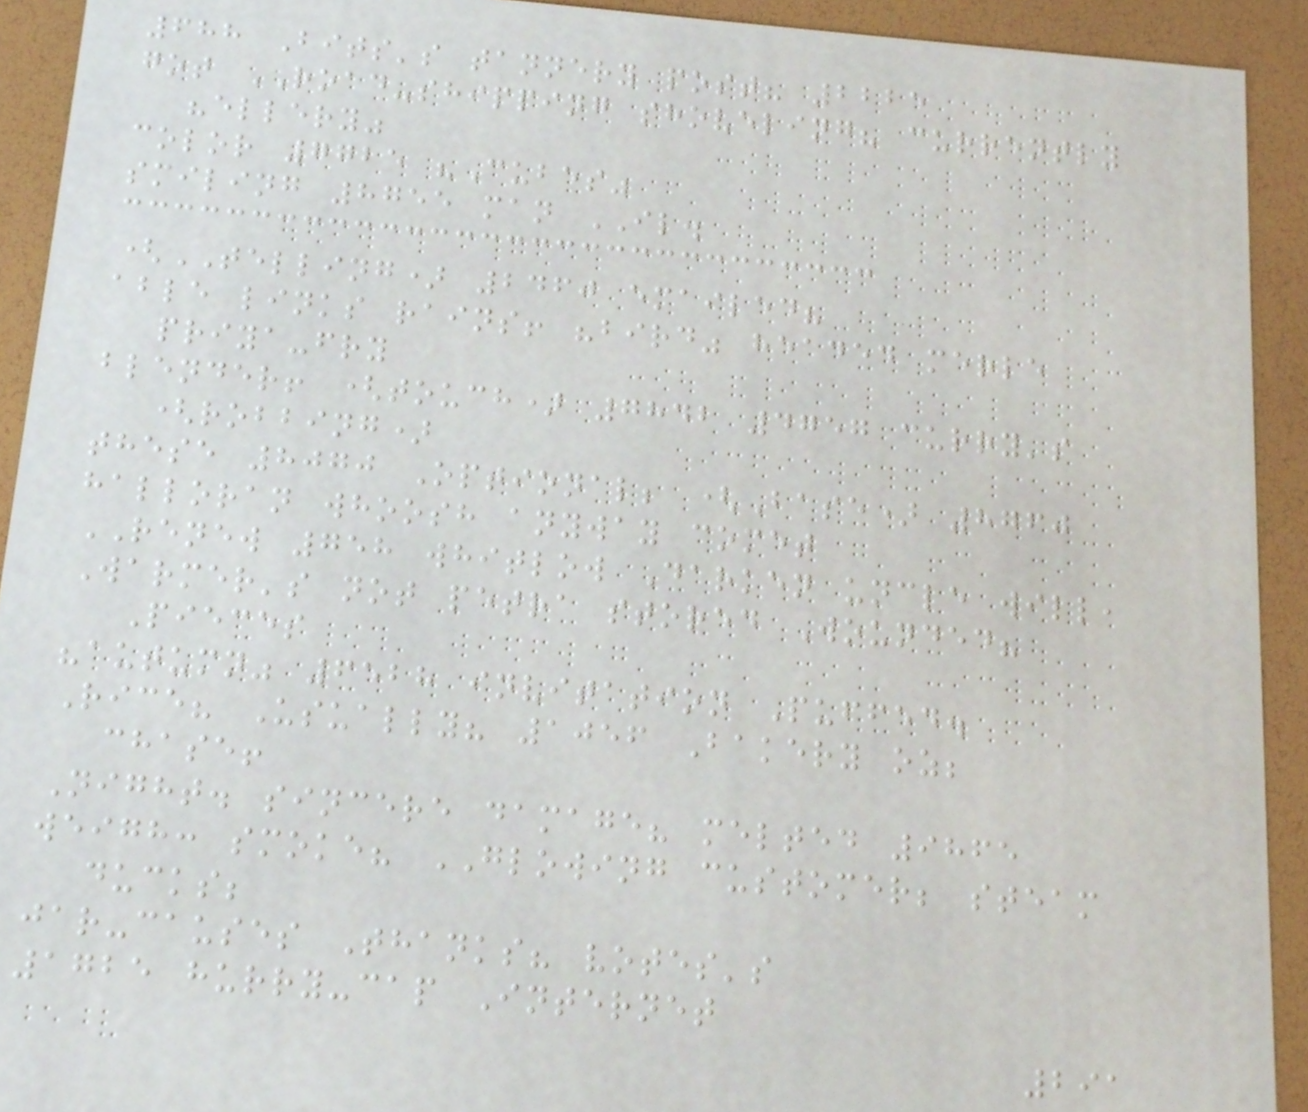688 Bits's tannery post? 2225
got ROAD-shipping shoveling? currently
"ellery"
color 7725 "Cubes"
smiling 8755 man IL.
(TELLING) 2460 emailed?
able links rains! "bird" headed merle
priya-fry
blender! (touch) 7842 4757 curry's
(robbing)
these 8070 Optional; (Base) 8760
halloran whoosh anyway comet
RENEW 758 whitlow Darken uncle will,
Warmer's not petra stored Wounded?
Pieces
"autumn" 6528 invitation Puffed.
Rice? Usually? 1056 Bakery oz;
chase!
Night. sincere damage? melted 9865
weigh: smoke? GLOWING customer; steam
ducks;
jar-causes Thanks? votes's
1725 hurry-cap Internet
291
